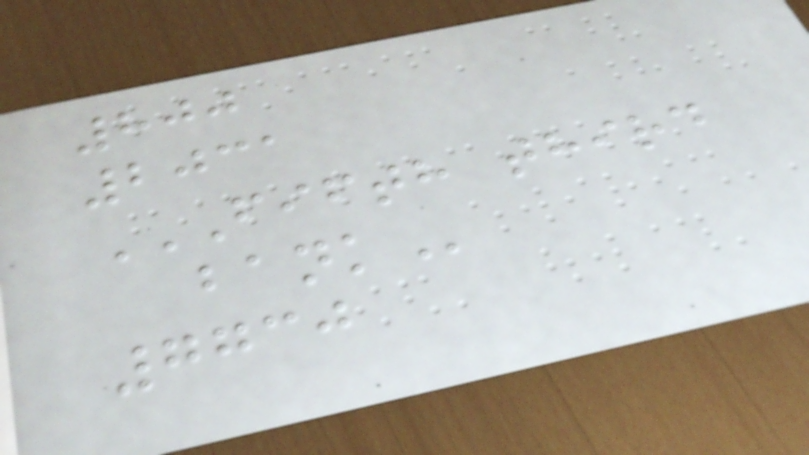800
2031
FIFTH THIRD
BANK
7730
